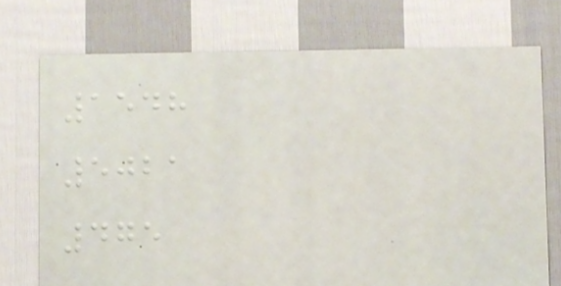1548
5021
475
